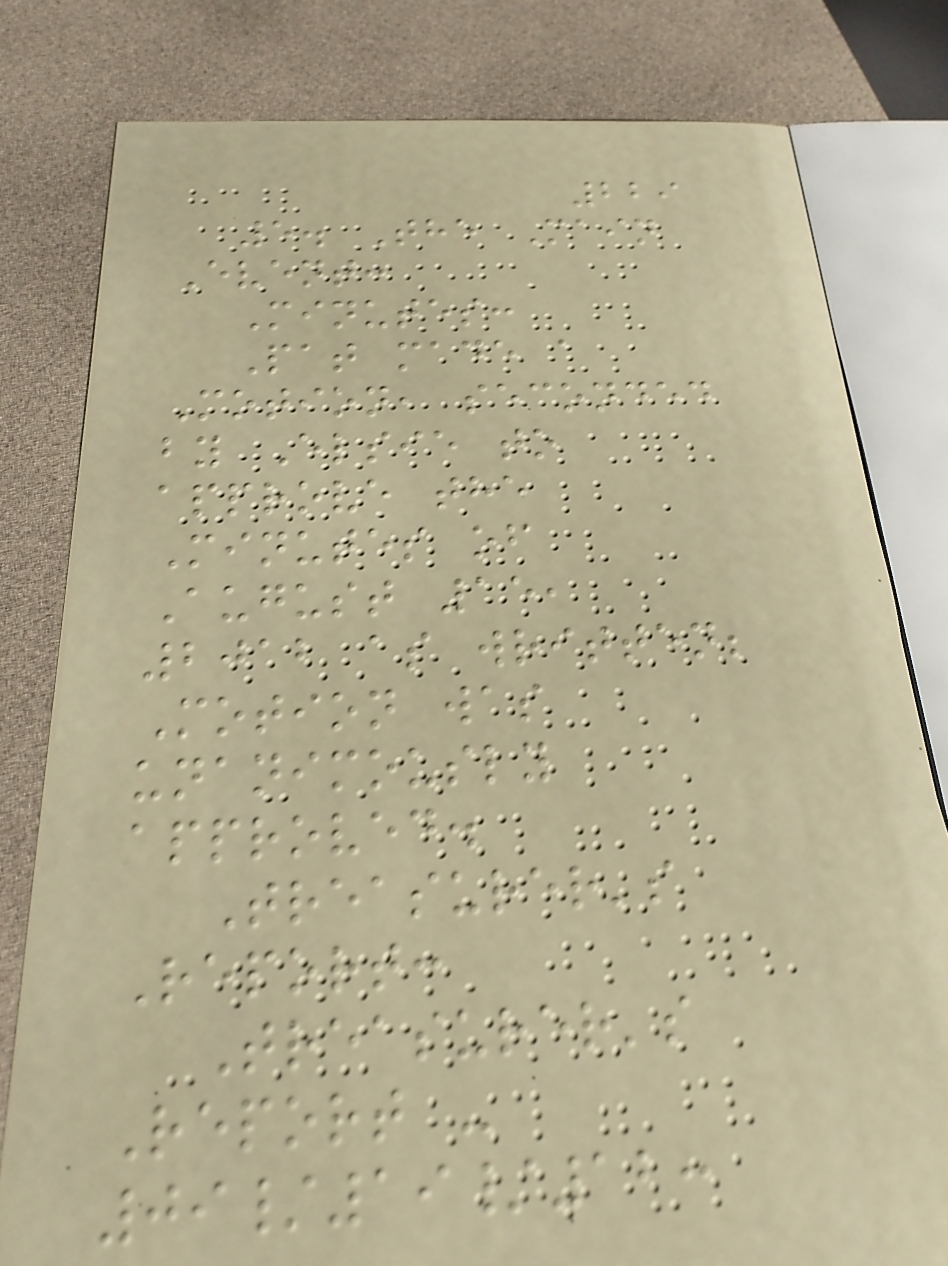229
5. The Main
Event:
Minutes:
Pat made a
Motion, seconded
by Elsie to
approve the
Minutes of
August 15,
2012 as written;
Motion was
unanimously
approved.
Treasurer's
Report:
Treasurer's
Report -
09/19/12:
